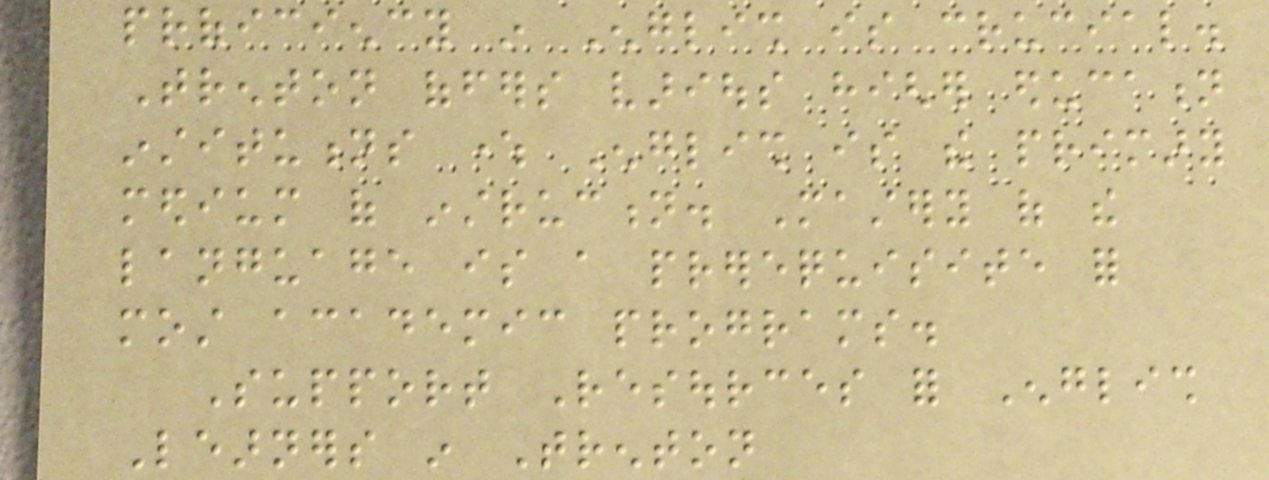proficiency in English is crucial.
Trenton offers various higher education
institutions where English is the primary
medium of instruction. Mastery of the
language is a prerequisite for
most academic programs.
Support Resources for English
Learners in Trenton
